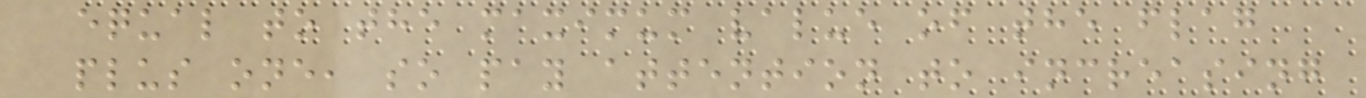equal to the maximum value of the flag
plus one, so pay attention to increasing
